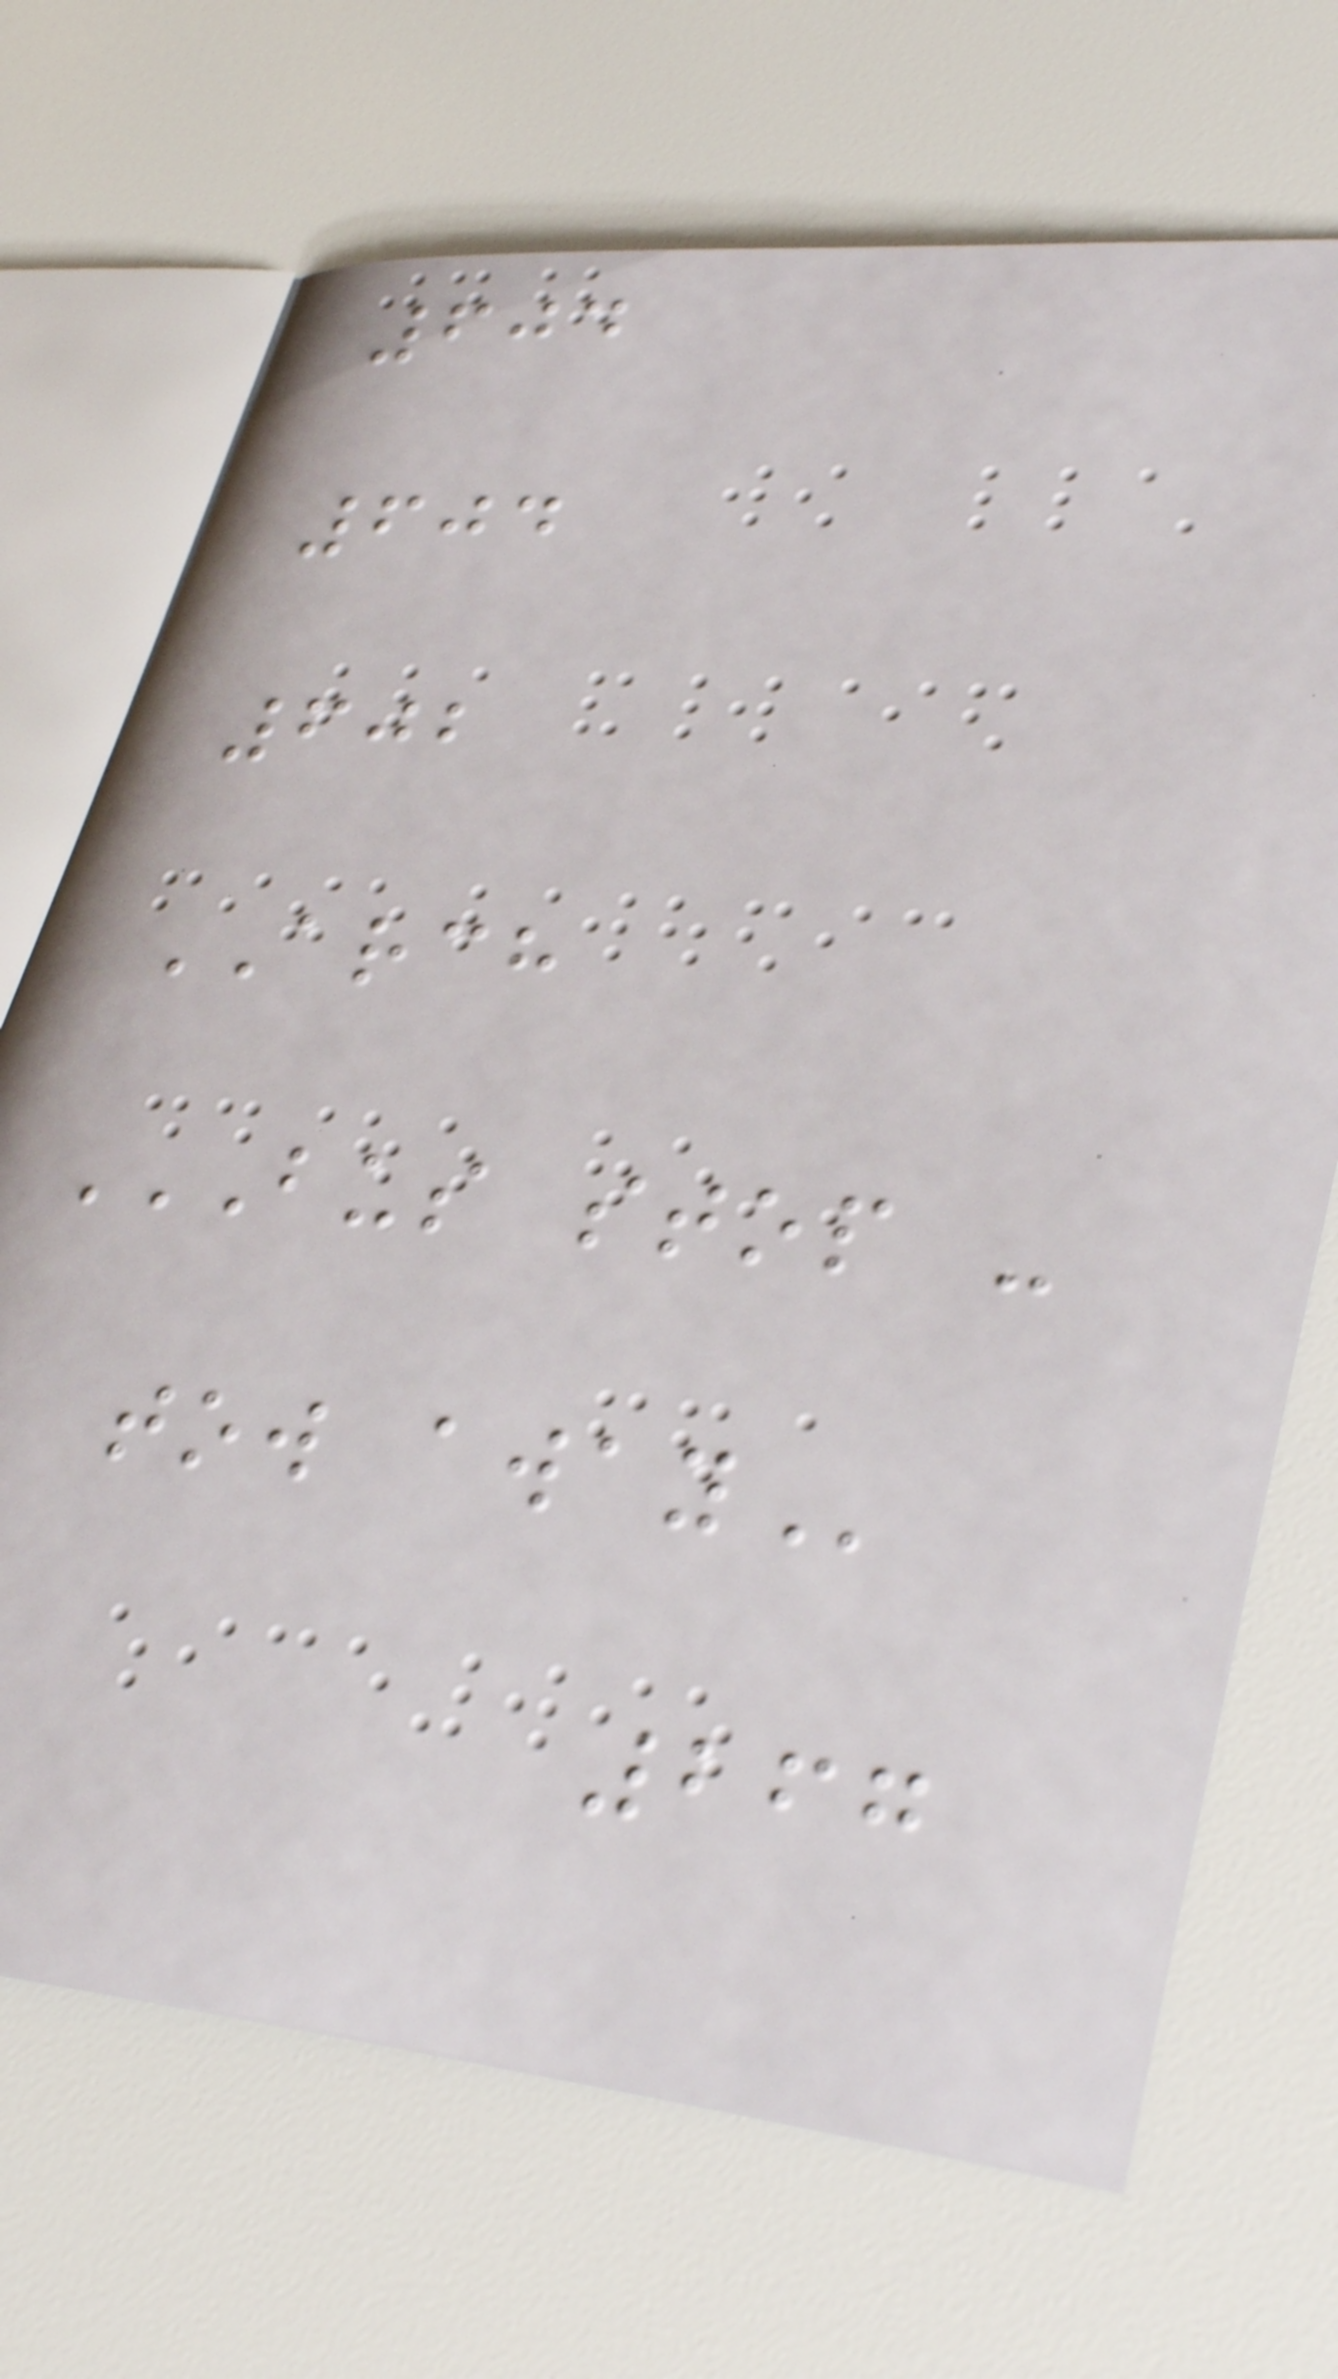604
604
602
ARCH
BUS STOP -
TOW AWAY
267
